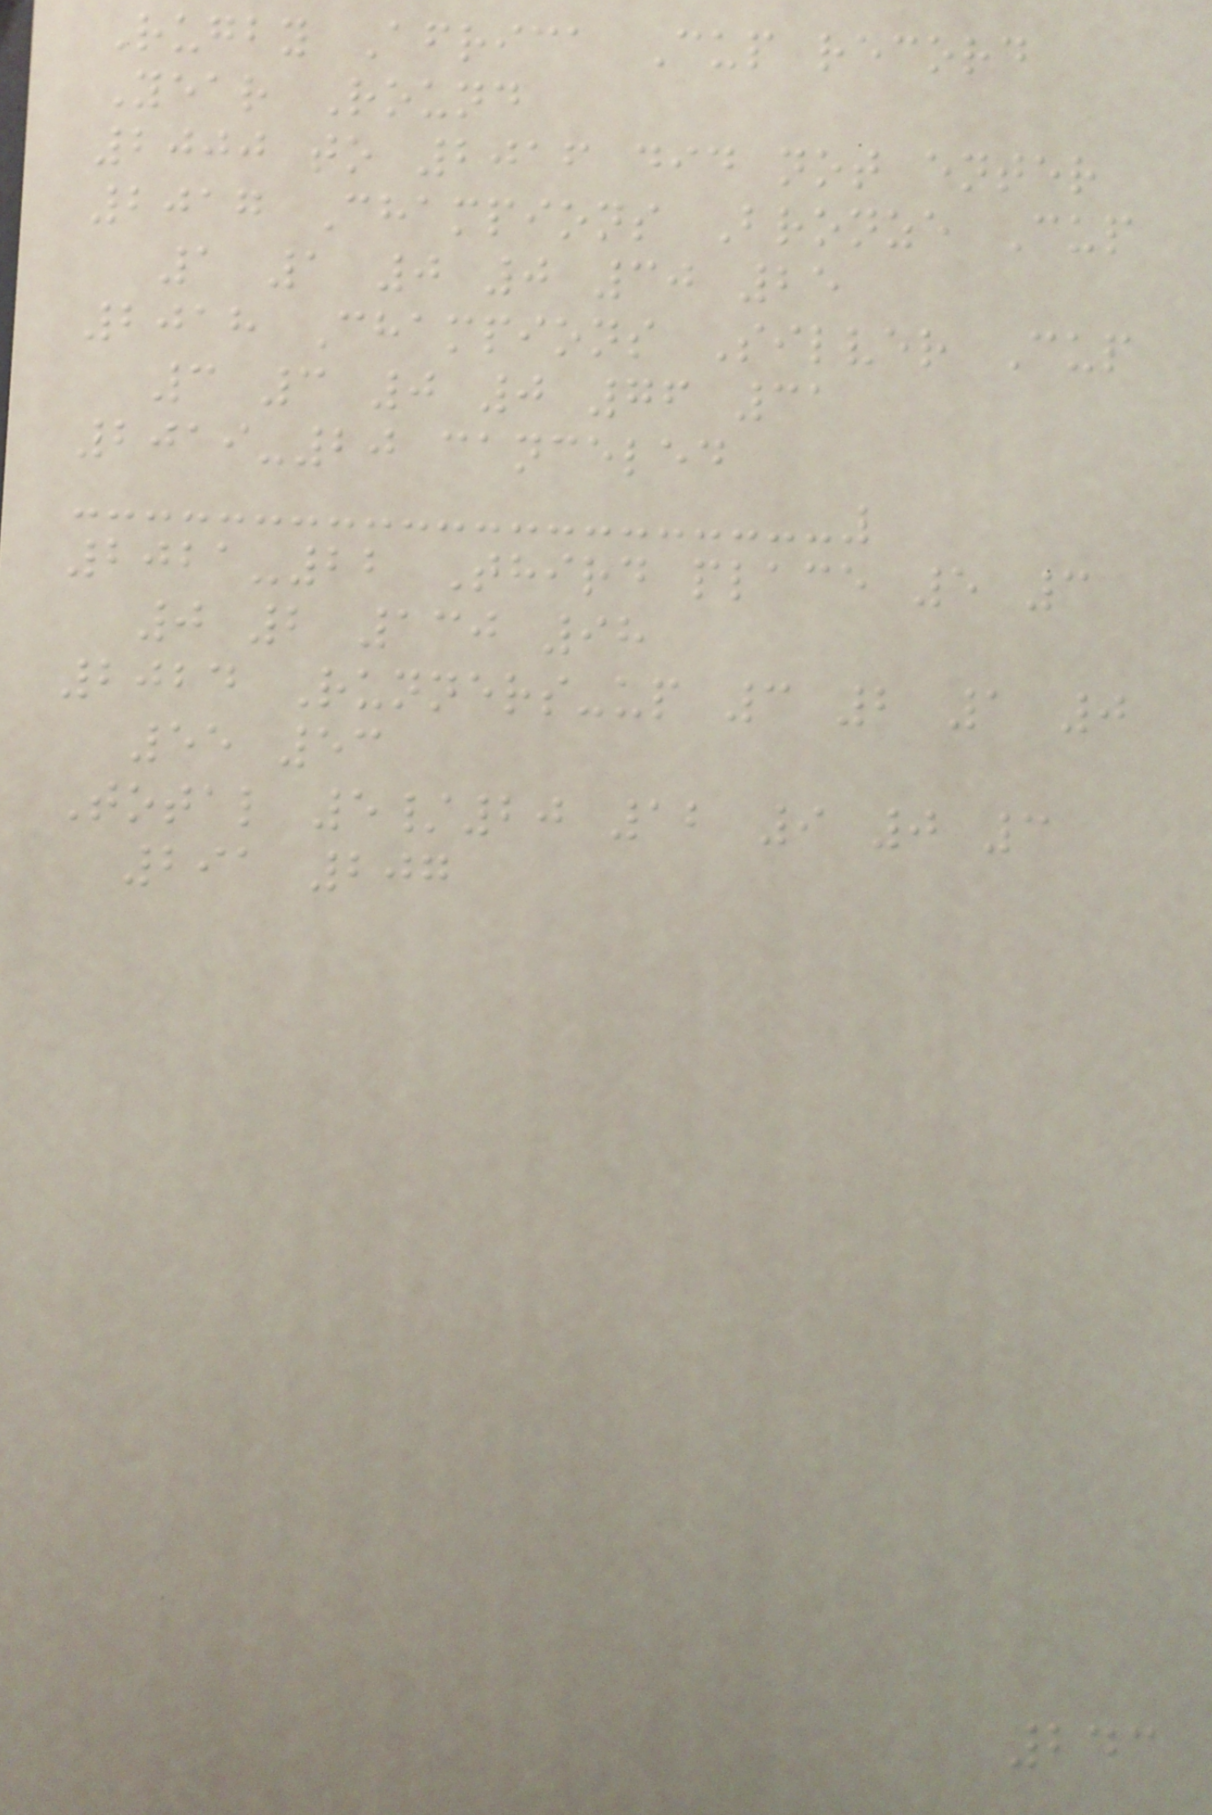Rugby Africa Cup record
Year Round
2000 to 2016 did not enter
2017 Champions Bronze Cup
1 1 0 0 30 25
2018 Champions Silver Cup
3 3 0 0 76 31
2019-20 canceled
2021-22 Third place 5 3
0 2 130 98
2024 Runners-up 3 2 1 0
55 53
Total 5/20 12 9 0 3
291 207
243
